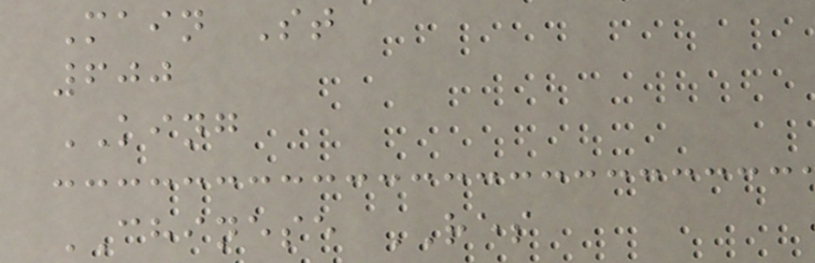Main St
600
KING
CHINESE RES
